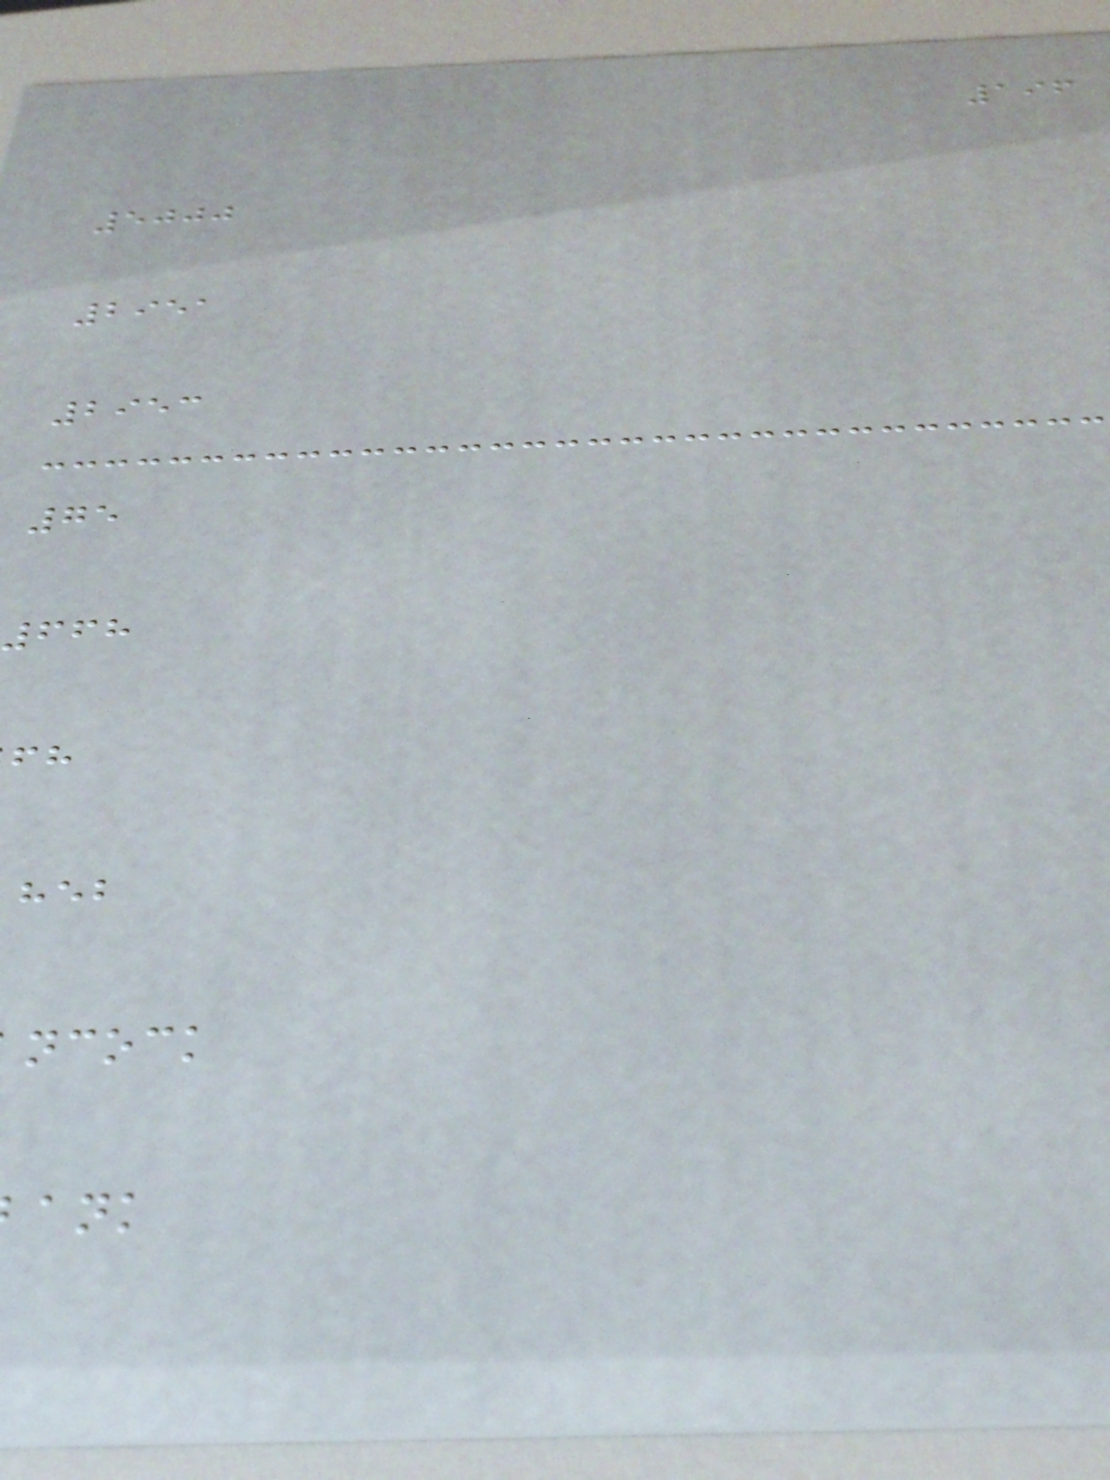196
5000
2951
2953
75
668
ncock
